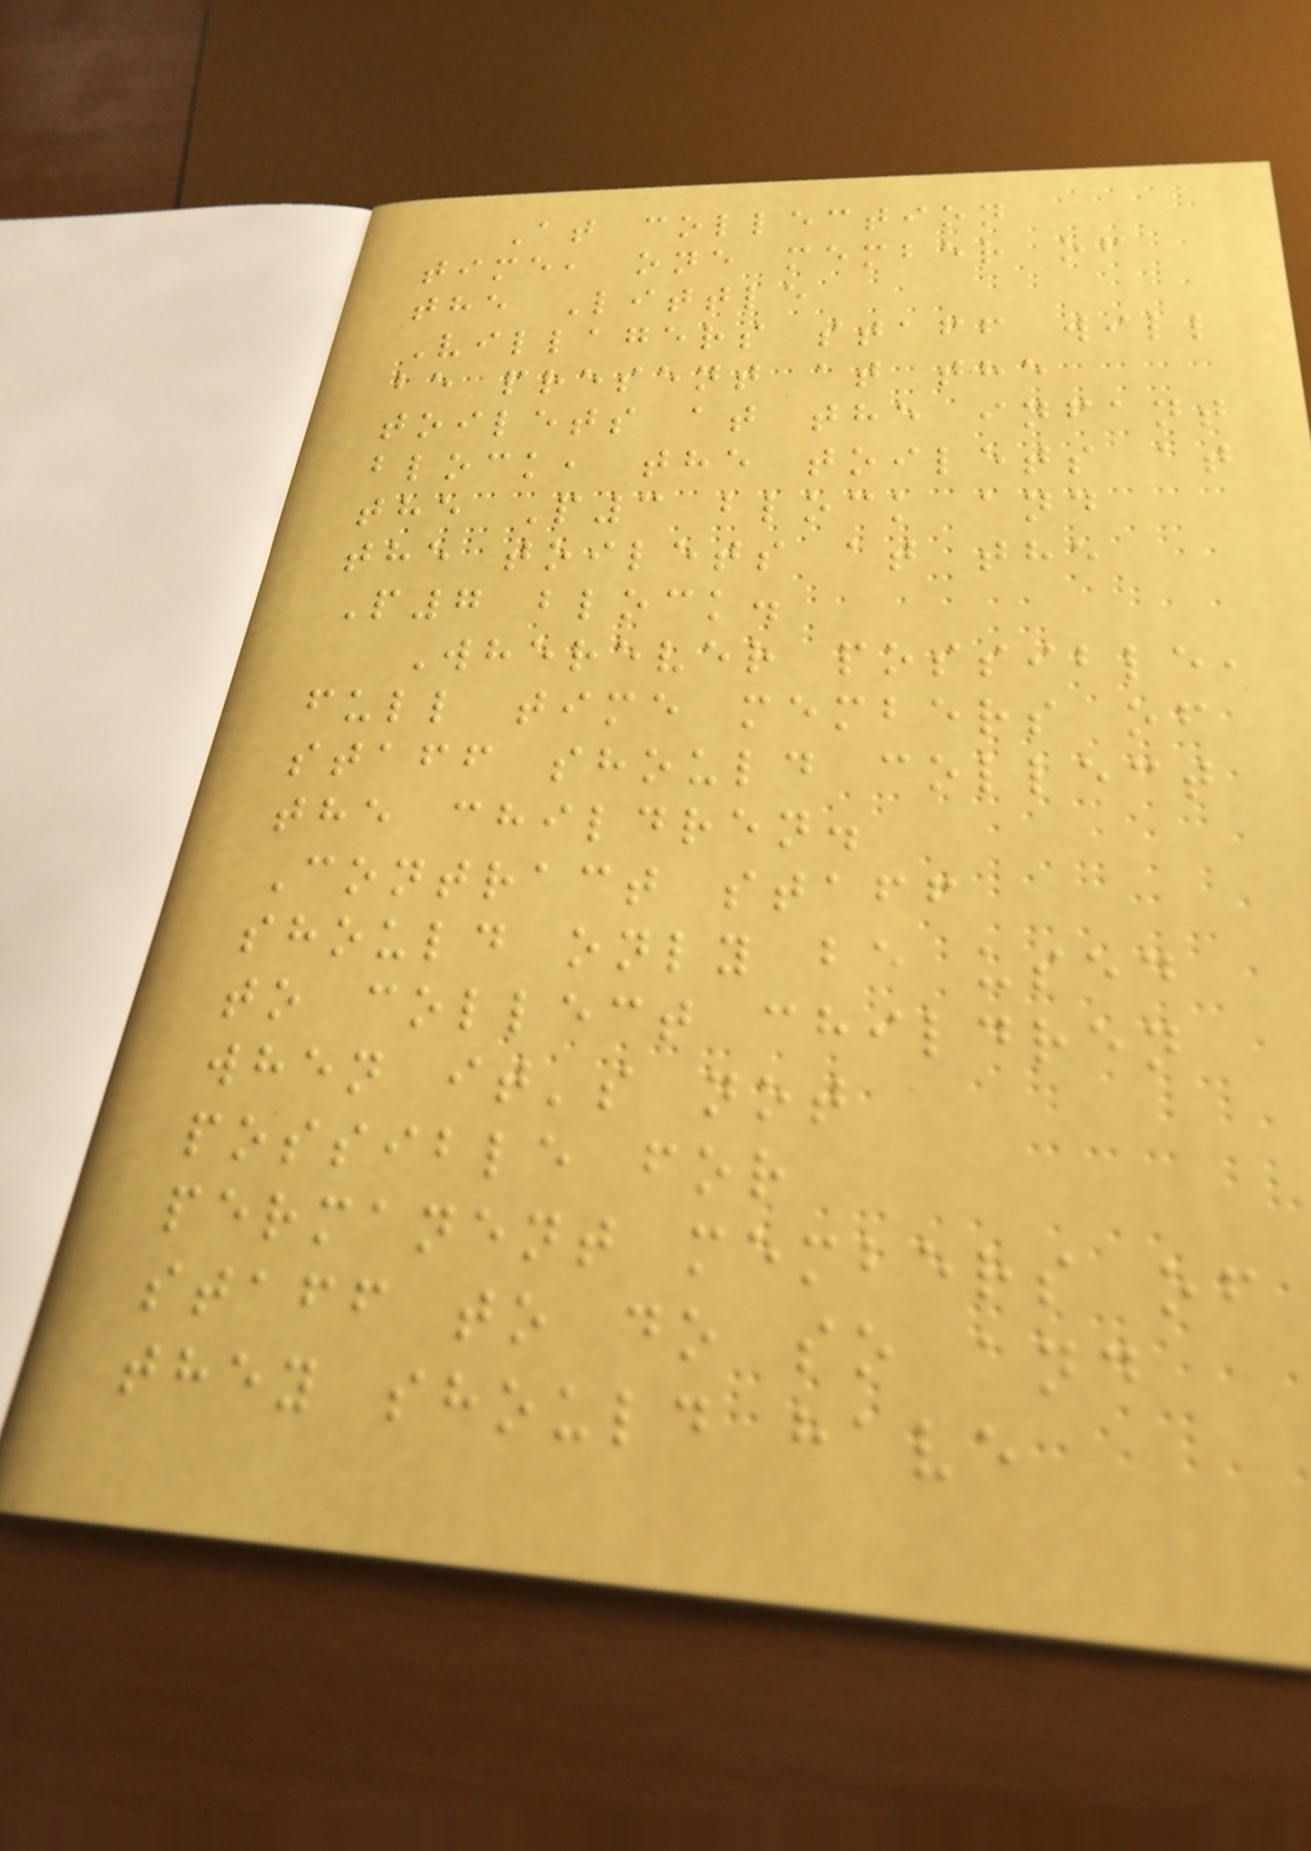At collection
time, one member of
the Little
Villagers staff will
be present at the
toilets at the infant
block, the toilets at
the P3 block and
the toilets at the
P7 block.
Wherever possible,
full time members of
staff should collect
the children.
Contract staff
should only be used
to collect children
when it's not
possible for
permanent members of
staff to do so and
they should have
